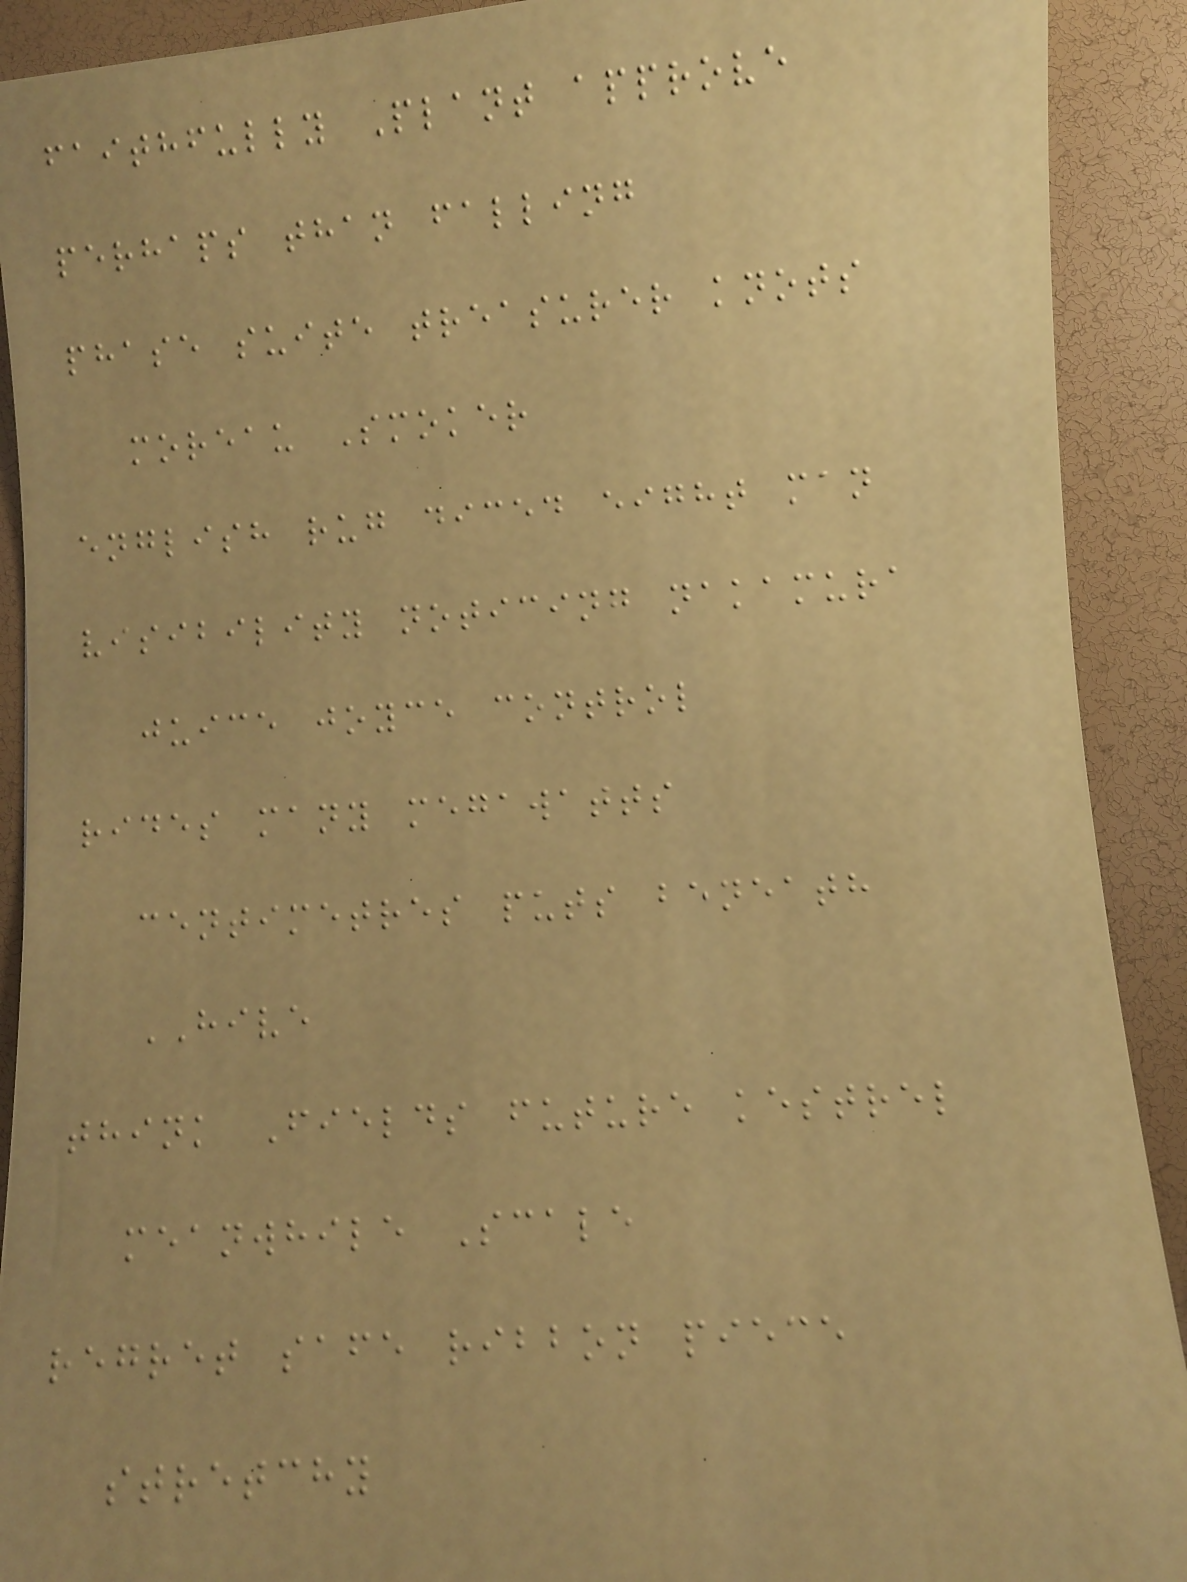faithfully Plant approve
perhaps than falling
phase suite treasurer knots
moreau Smoker
english rug diced eight man
visibility noticing nakamura
juice joyce control
rides many megawatts
centimetres puts beneath
HIVE
think Fields future kestrel
meanwhile Scale
regret safe ribbon piece
stretchy
